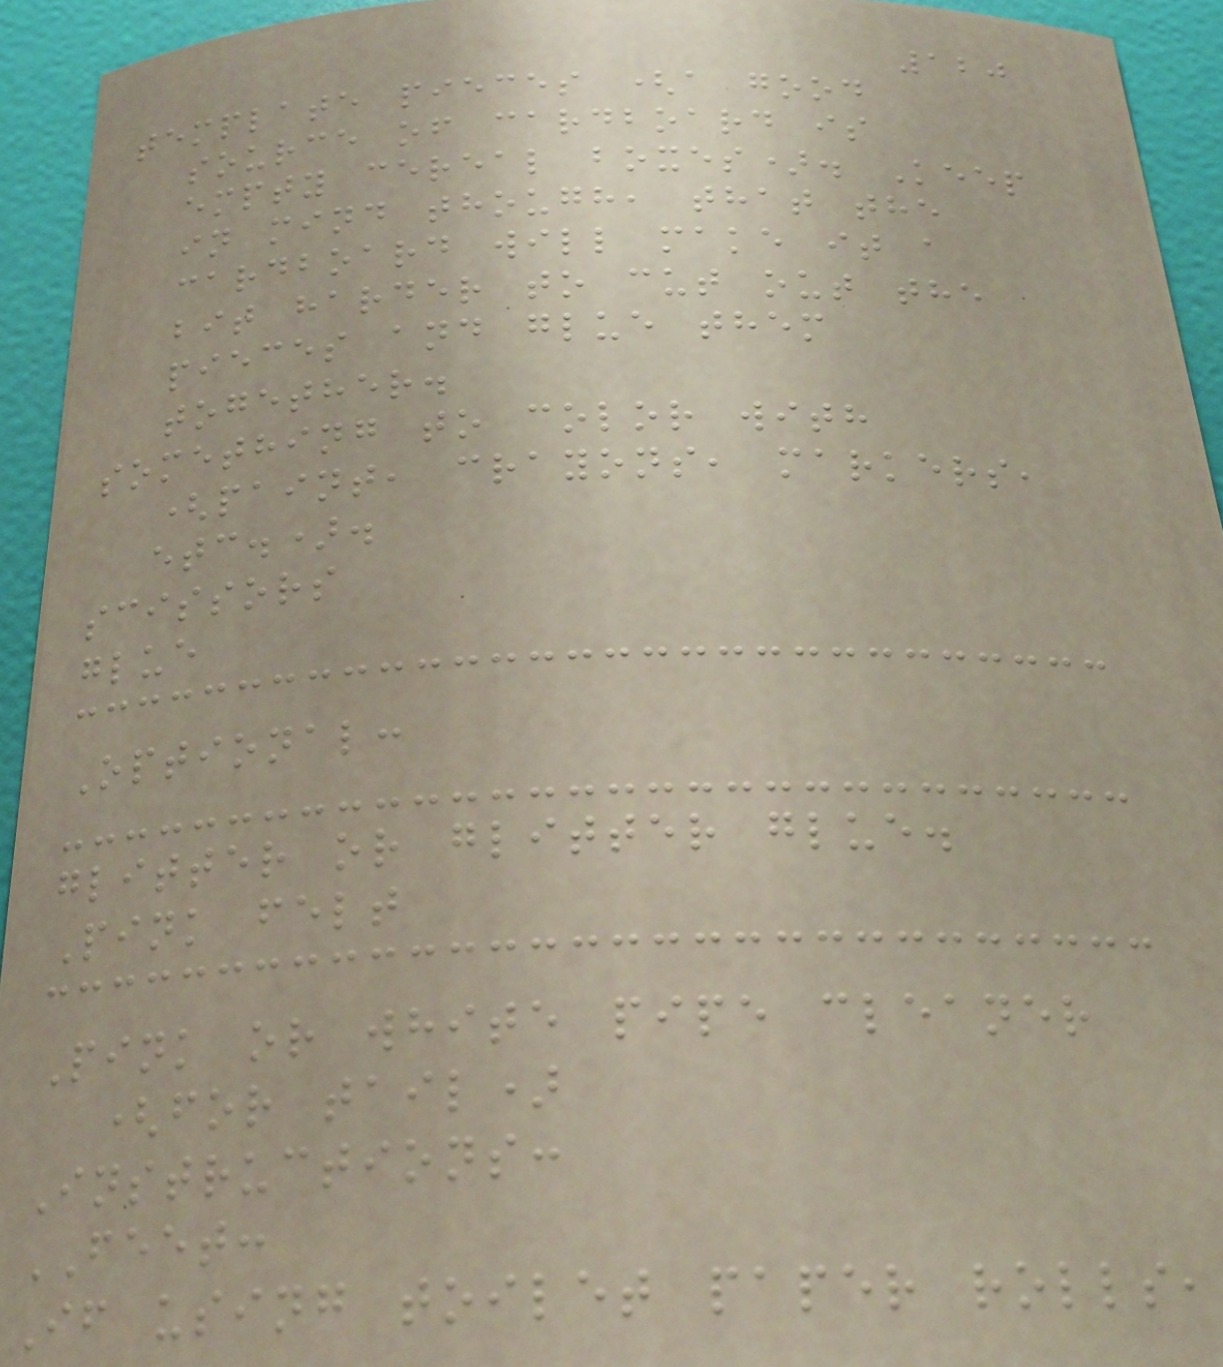120
template pieces (a good
source of cardboard is
empty cereal boxes). Keep
in mind though, that the
cardboard will make it a
bit harder to cut out the
pieces and glue them
together.
something to color with
(paint, crayons, markers,
etc.).
scissors
glue
Optional:
glitter or glitter glue.
Pink felt
Pink or white pipe cleaner
(for tail)
Instructions:
FEET:
If using toilet paper rolls,
